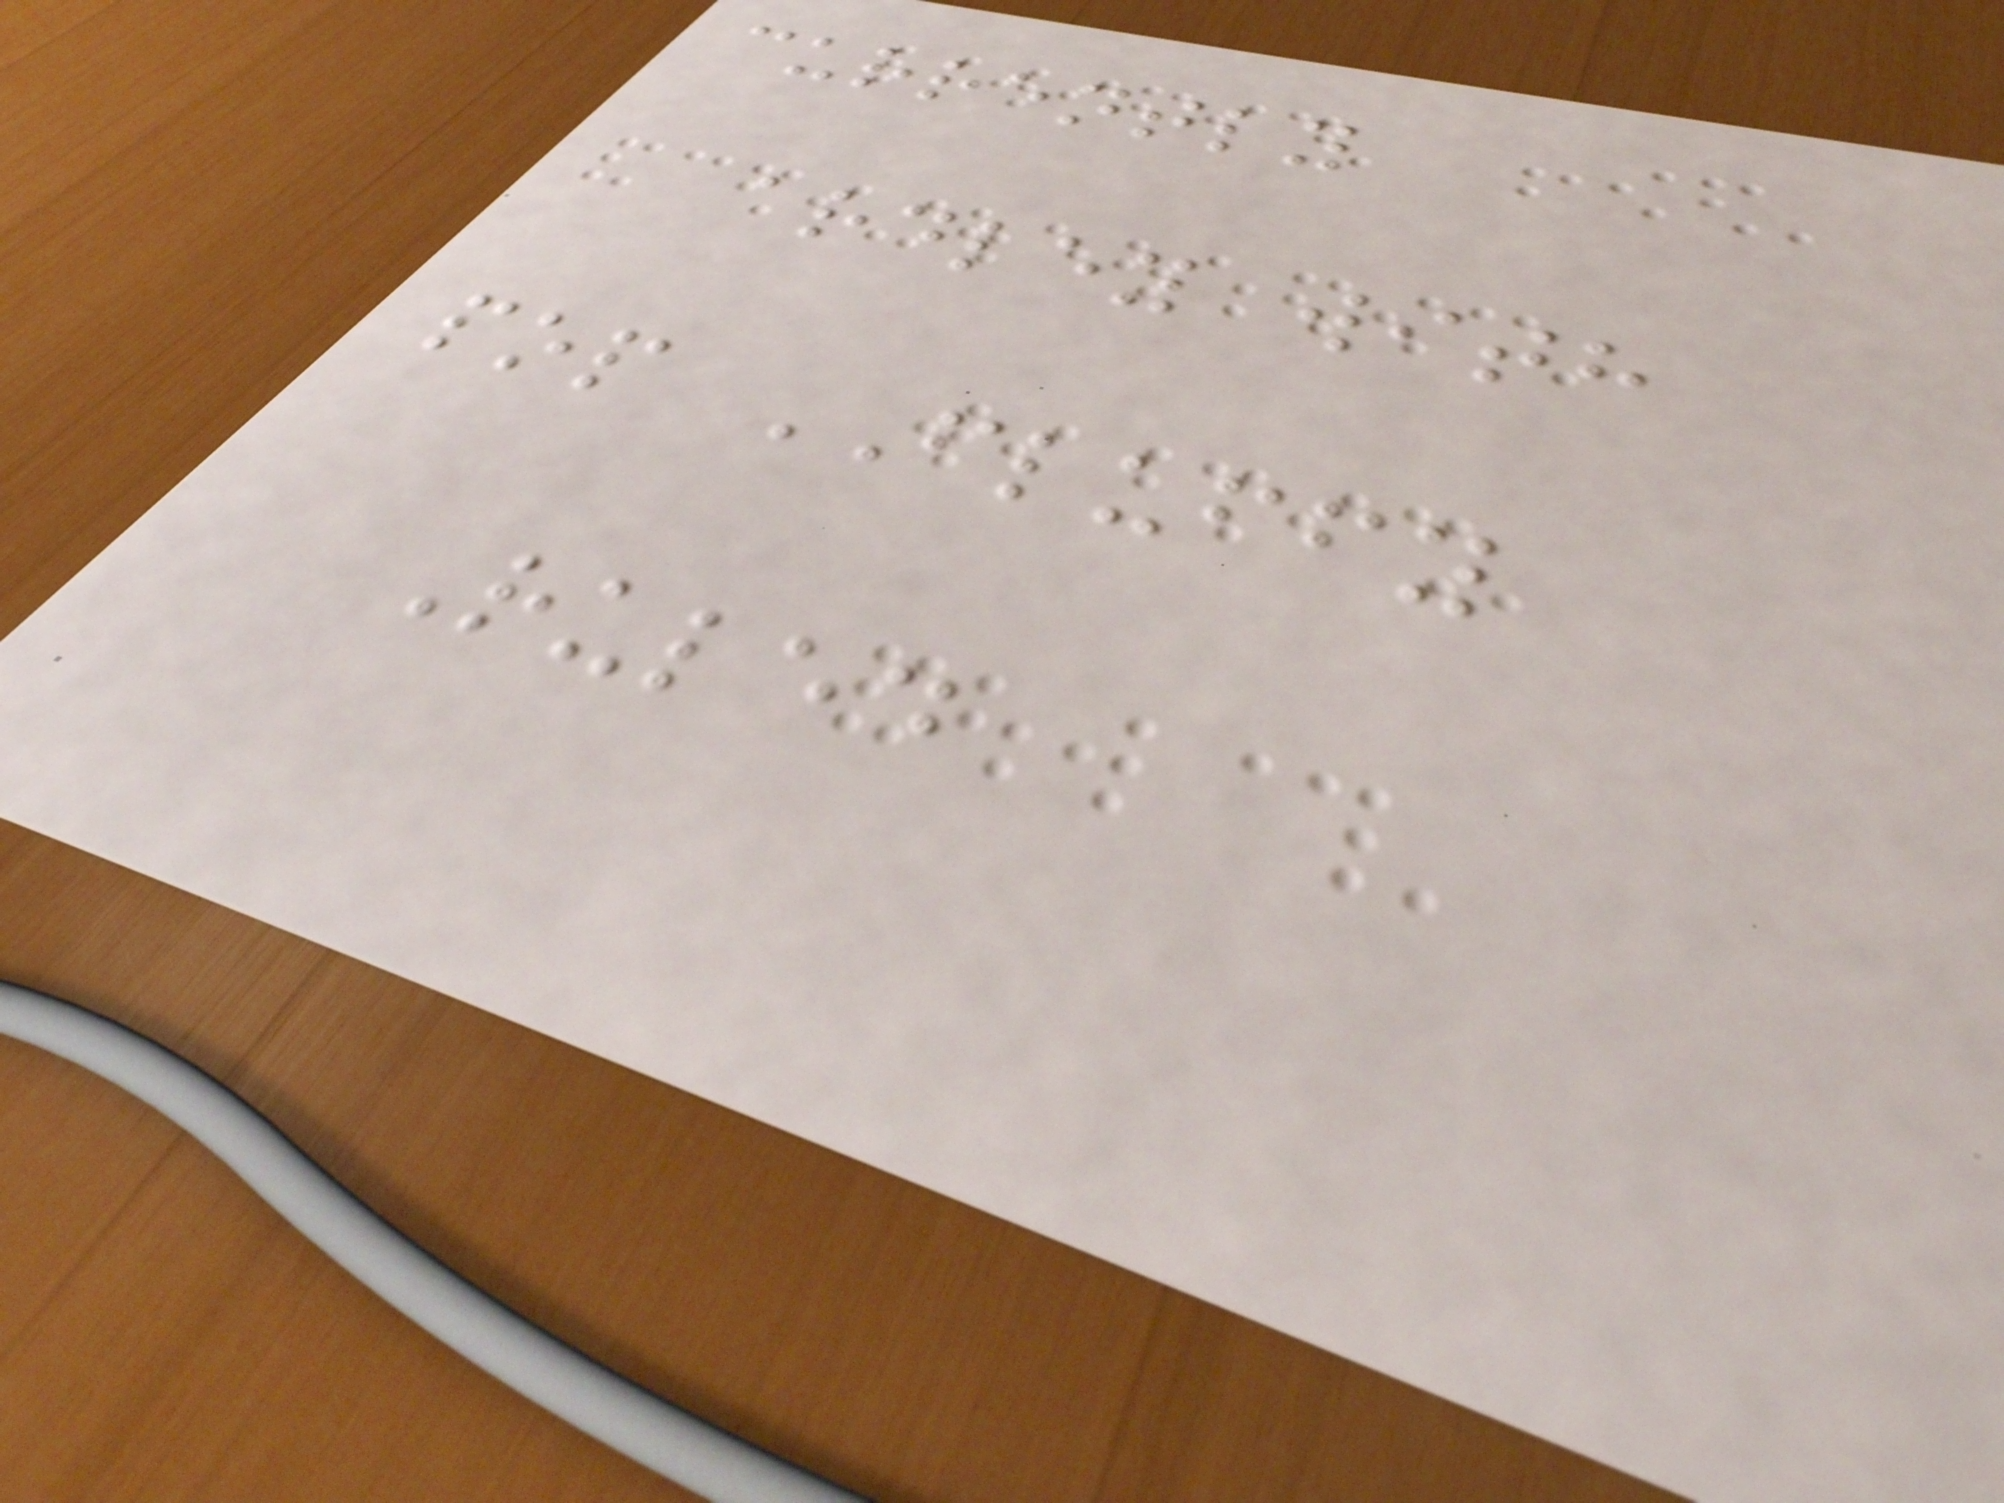currently
ardley with
pop FLUFFY
Ruled
